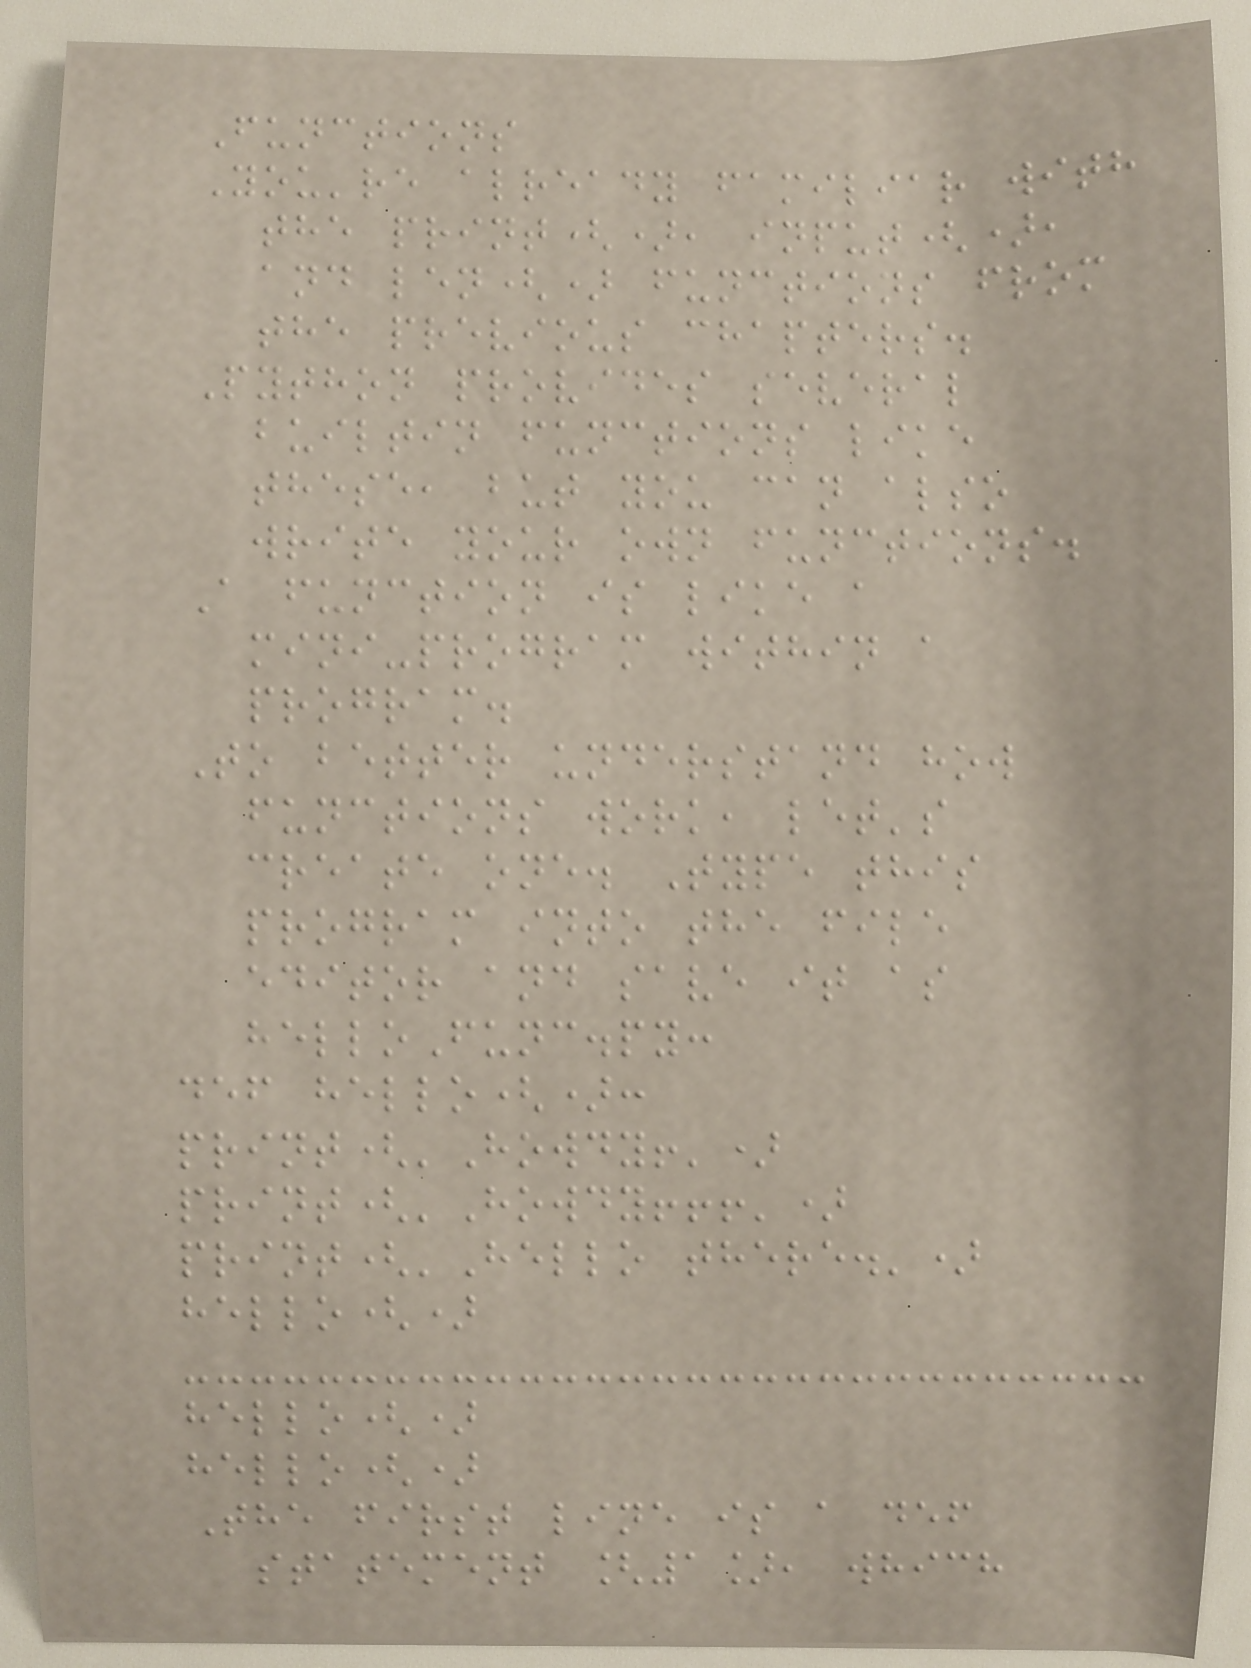Functions
You're already familiar with
the print(), input(),
and len() functions from
the previous chapters.
Python provides several
builtin functions like
these, but you can also
write your own functions.
A function is like a
mini-program within a
program.
To better understand how
functions work, let's
create one. Type this
program into the file
editor and save it as
helloFunc.py:
def hello():
print('Howdy!')
print('Howdy!!!')
print('Hello there.')
hello()
hello()
hello()
The first line is a def
statement [1], which
